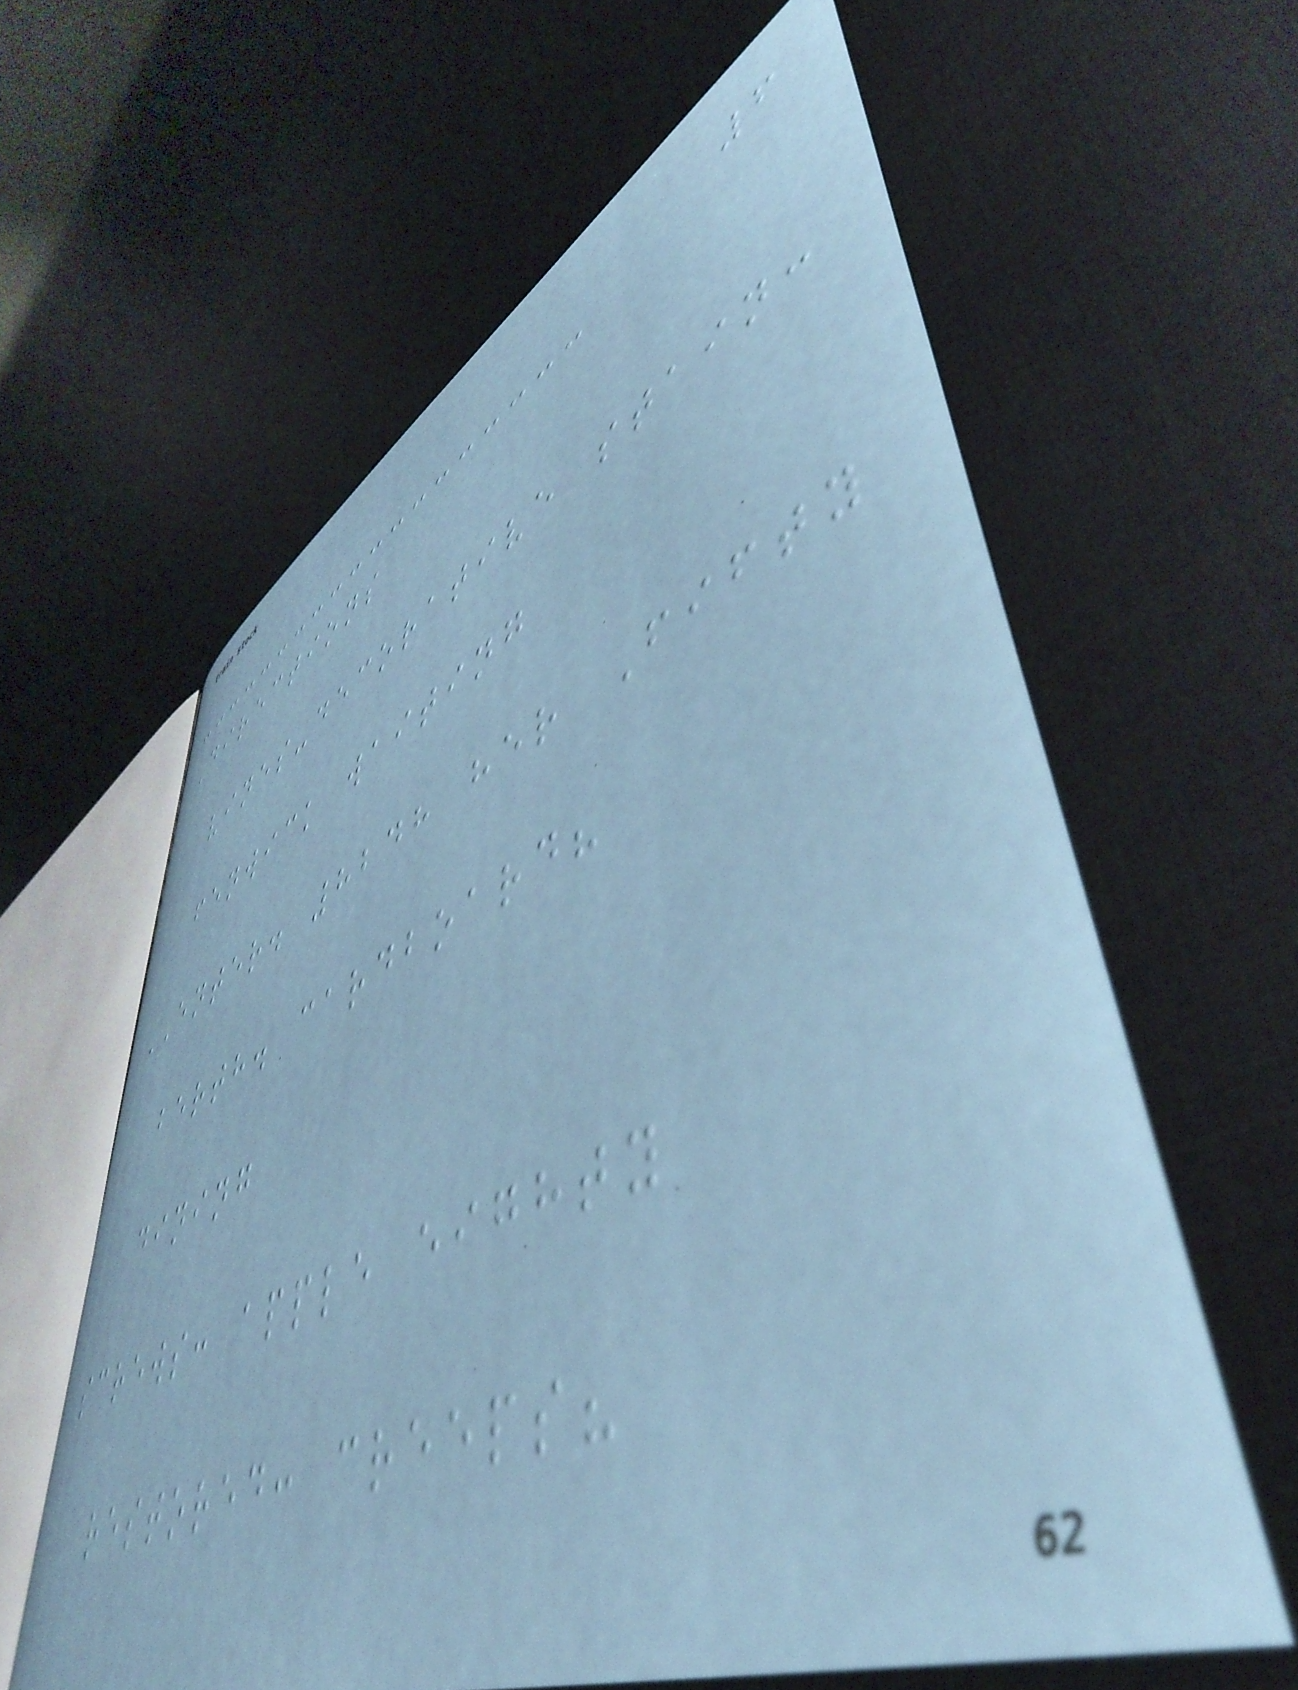6
Directions
vines-decorative stain:
fenwick waiting
ENTER. 8248 her Fifty
berth. cardboard?
dining
screws: apple eighty
restored: creeps?
